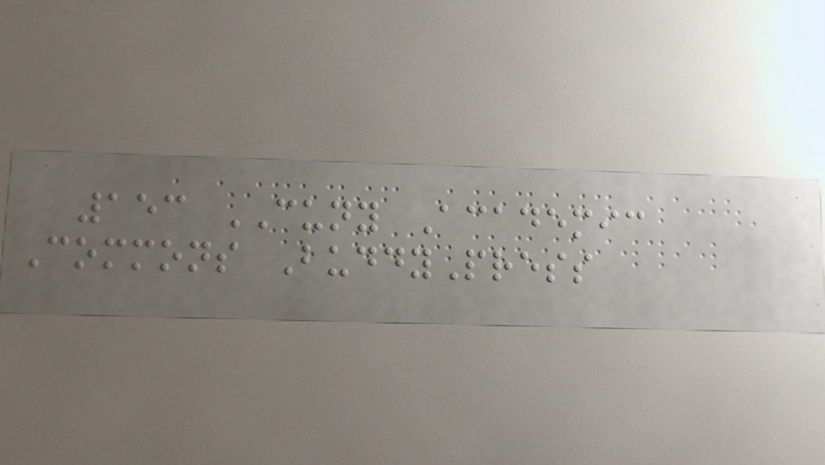153 CUNY Academic
Commons BuddyPress
